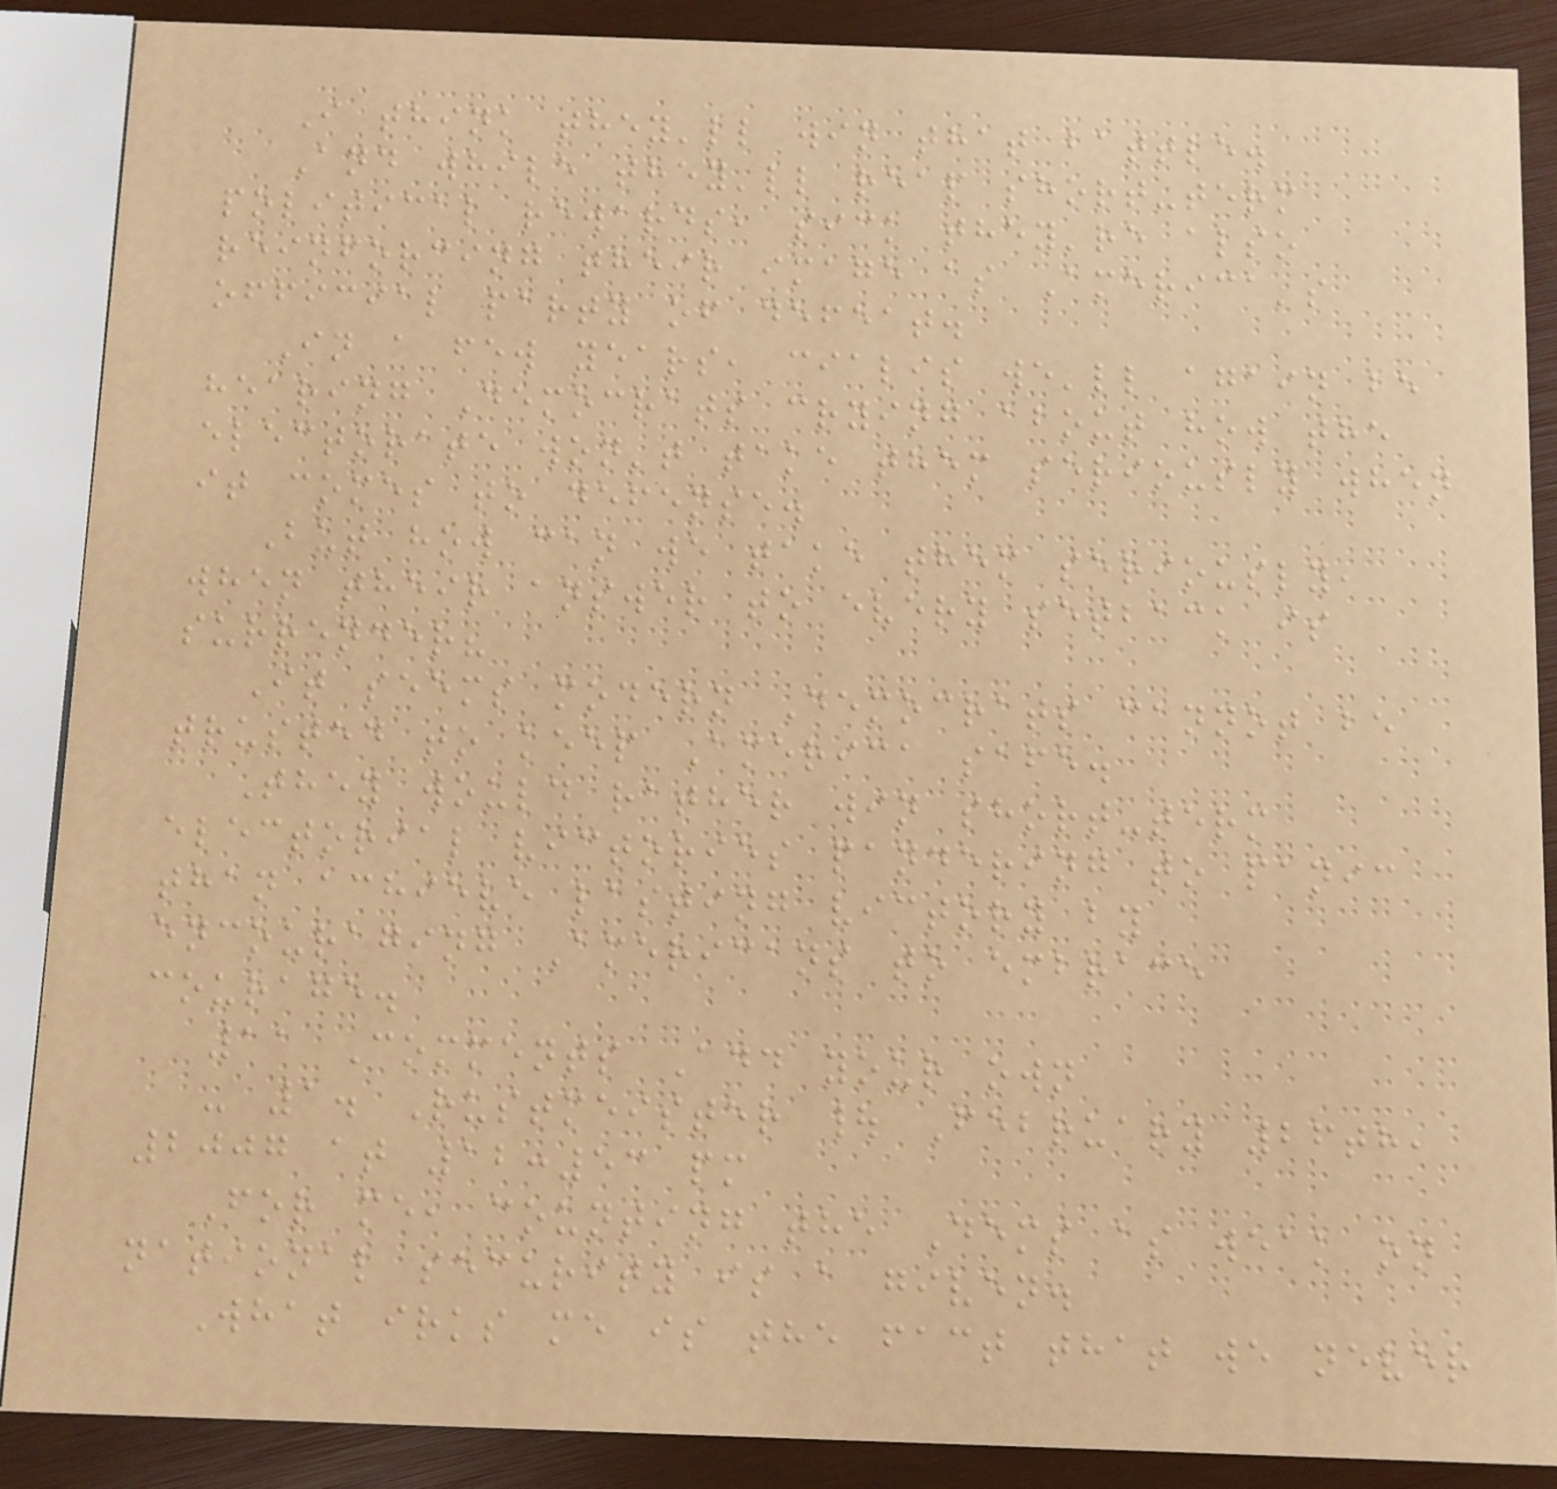I think they'll win that battle.
And while they'll reap short-term
political rewards, sick they're also
reinforcing their image as America's
official party of defeat.
In a few years, cialis we'll again be
hearing Democrats crying about how the
electorate won't take them seriously when
it comes to defense.
But how can we take them seriously,
when their answer to every setback is
surrender?
It seems modern Democrats cannot be
trusted to keep America safe.
They would rather win short-term
electorial victories pandering to panic
than achieve lasting victory by
encouraging Americans to embrace
courage.
11 Comments Add your own
- 1. Rustmeister | February 26th,
2007 at 12:53 pm
For me, counting the Dems as weak on
national security is a given.
What irks me is the fact that we never
